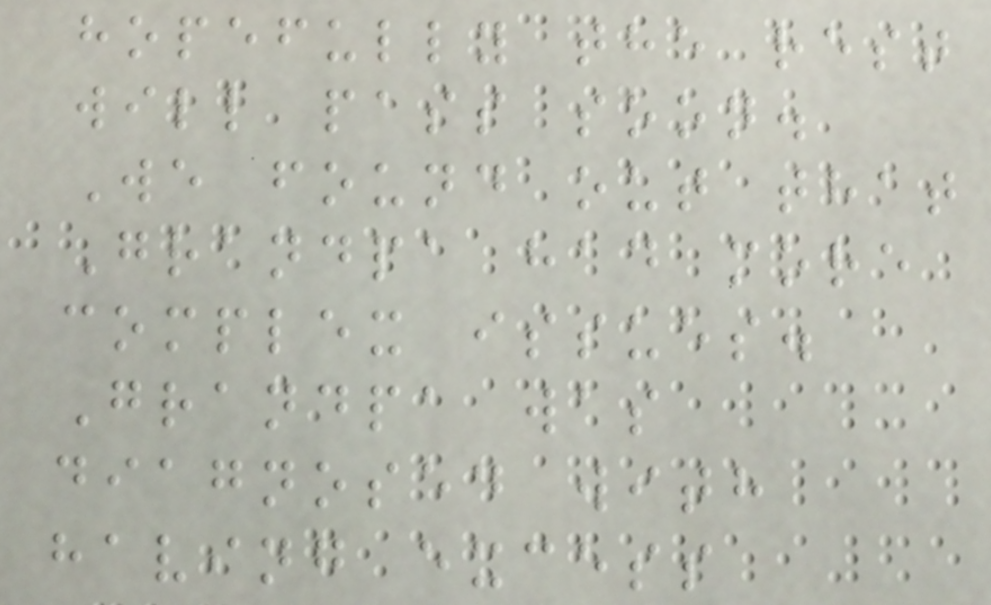hopefully the rest
will pass soon.
We found out that
Grandpa had more
complex issues.
Grandpa was
diagnosed with
having excess
